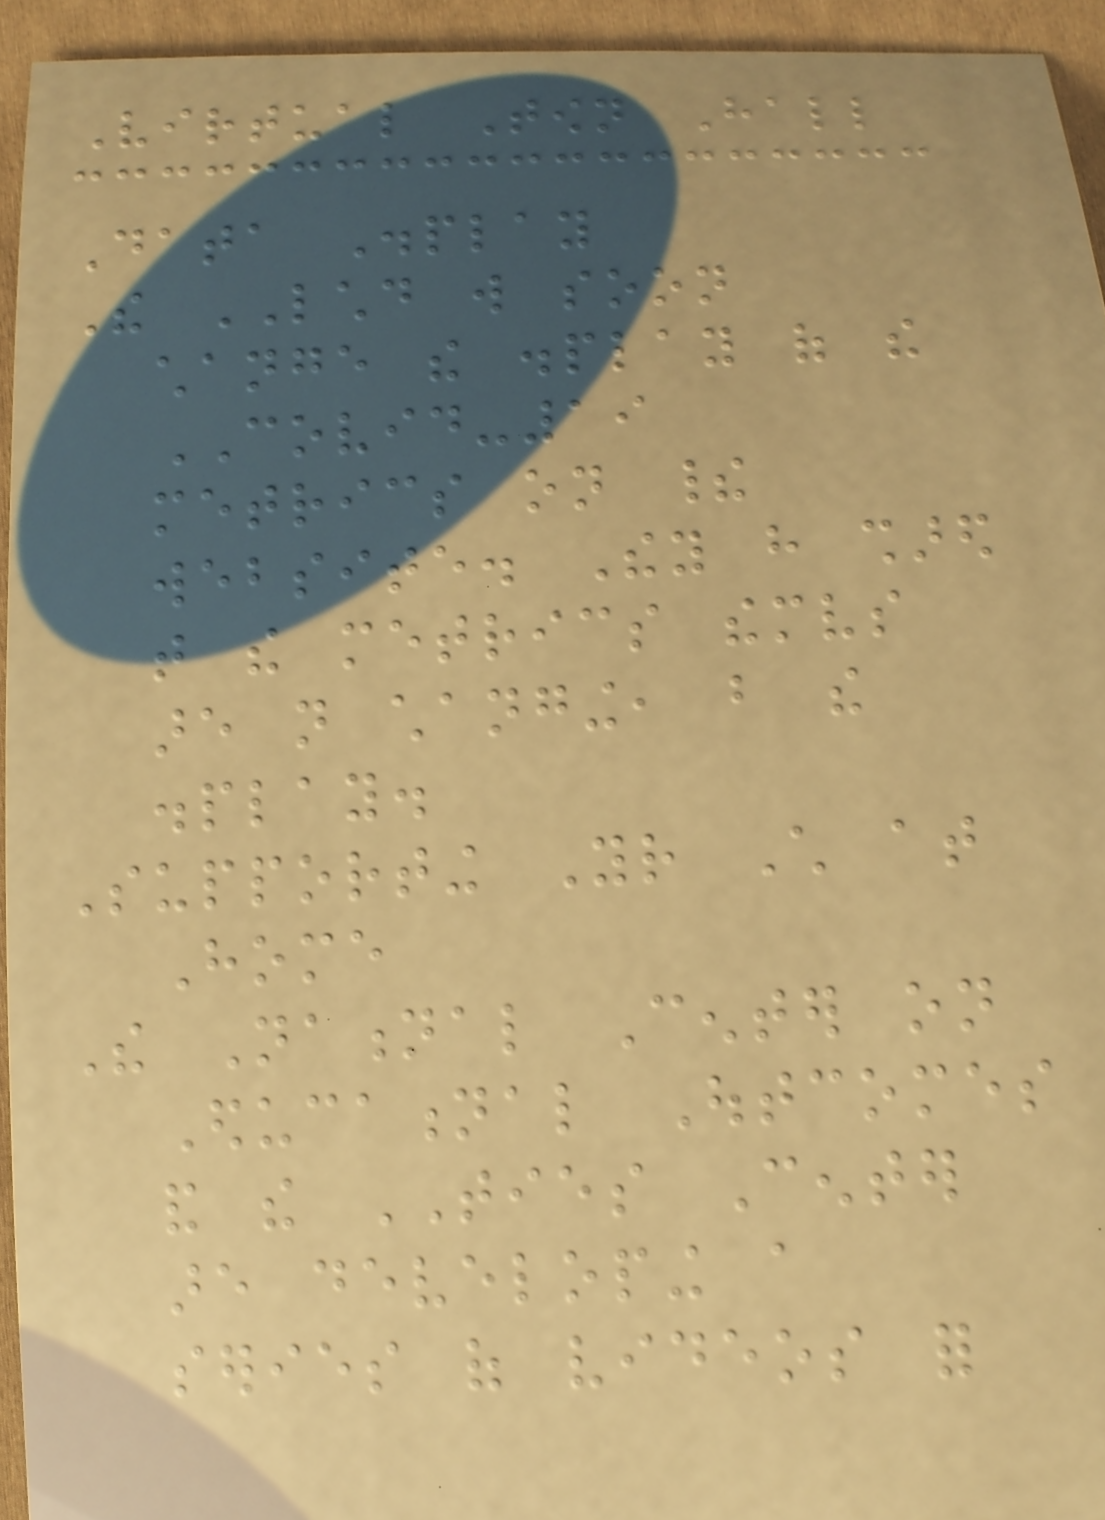Virtual Town Hall
Data Display
The LCHD will soon
change the display of the
COVID-19
metrics on their
website. They have shared
that the metrics themselves
are not changing, but the
display.
Supporting Your Child at
Home
The National Center on
Educational Outcomes
and the TIES Center
are developing a
series of videos for
